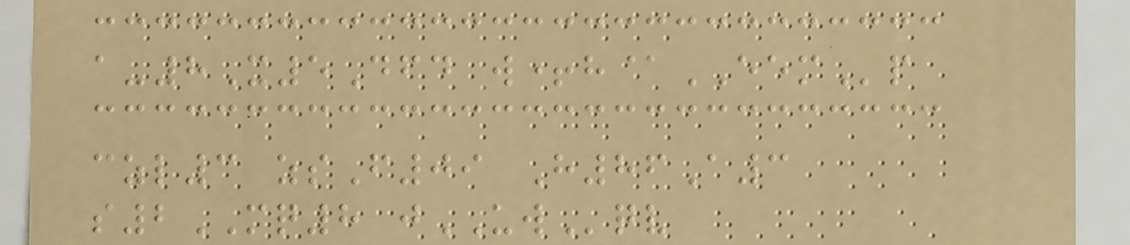a-8X5Dfd w+h@EEMp
czl3 zsF09 H86A3
s2MQ8 jUWqv
